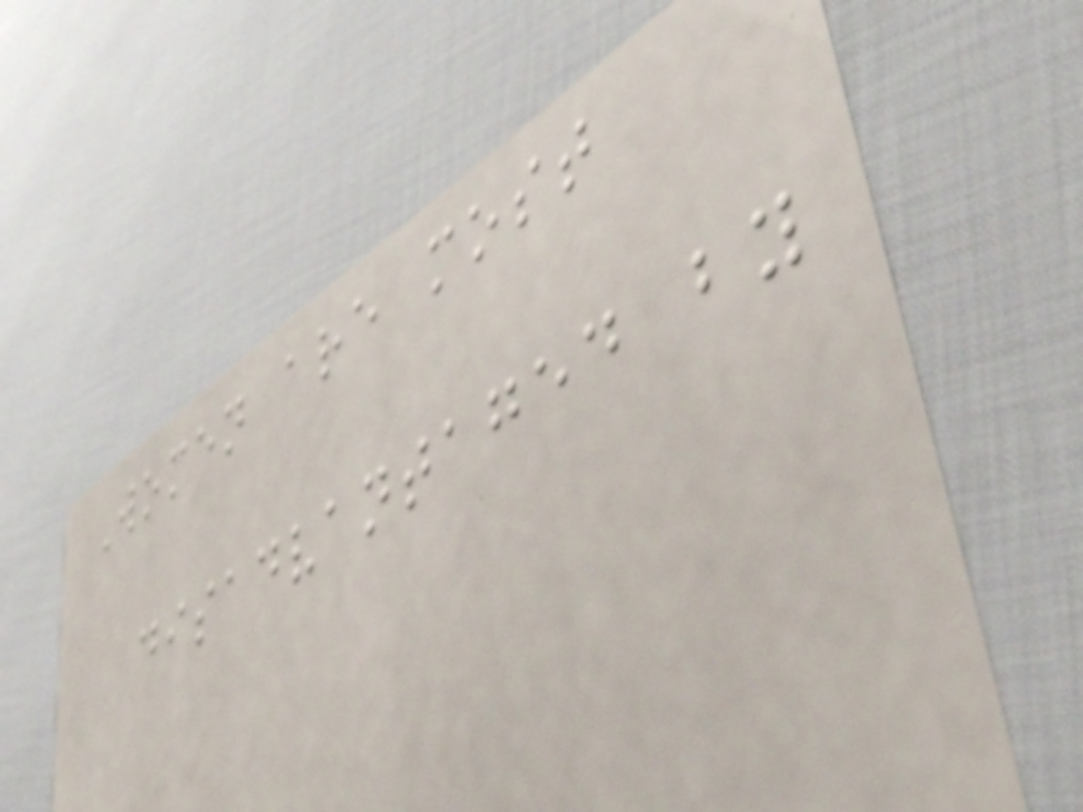Women are most
disadvantaged by
